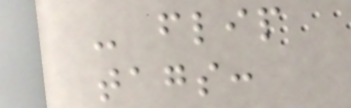- flip
tags:
